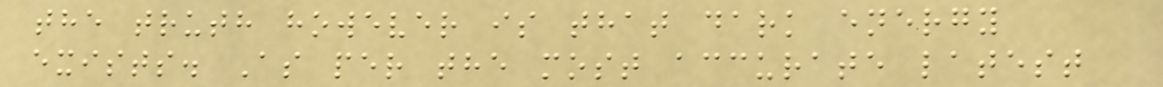the truth however is that dark energy
exists. As per the most accurate latest
